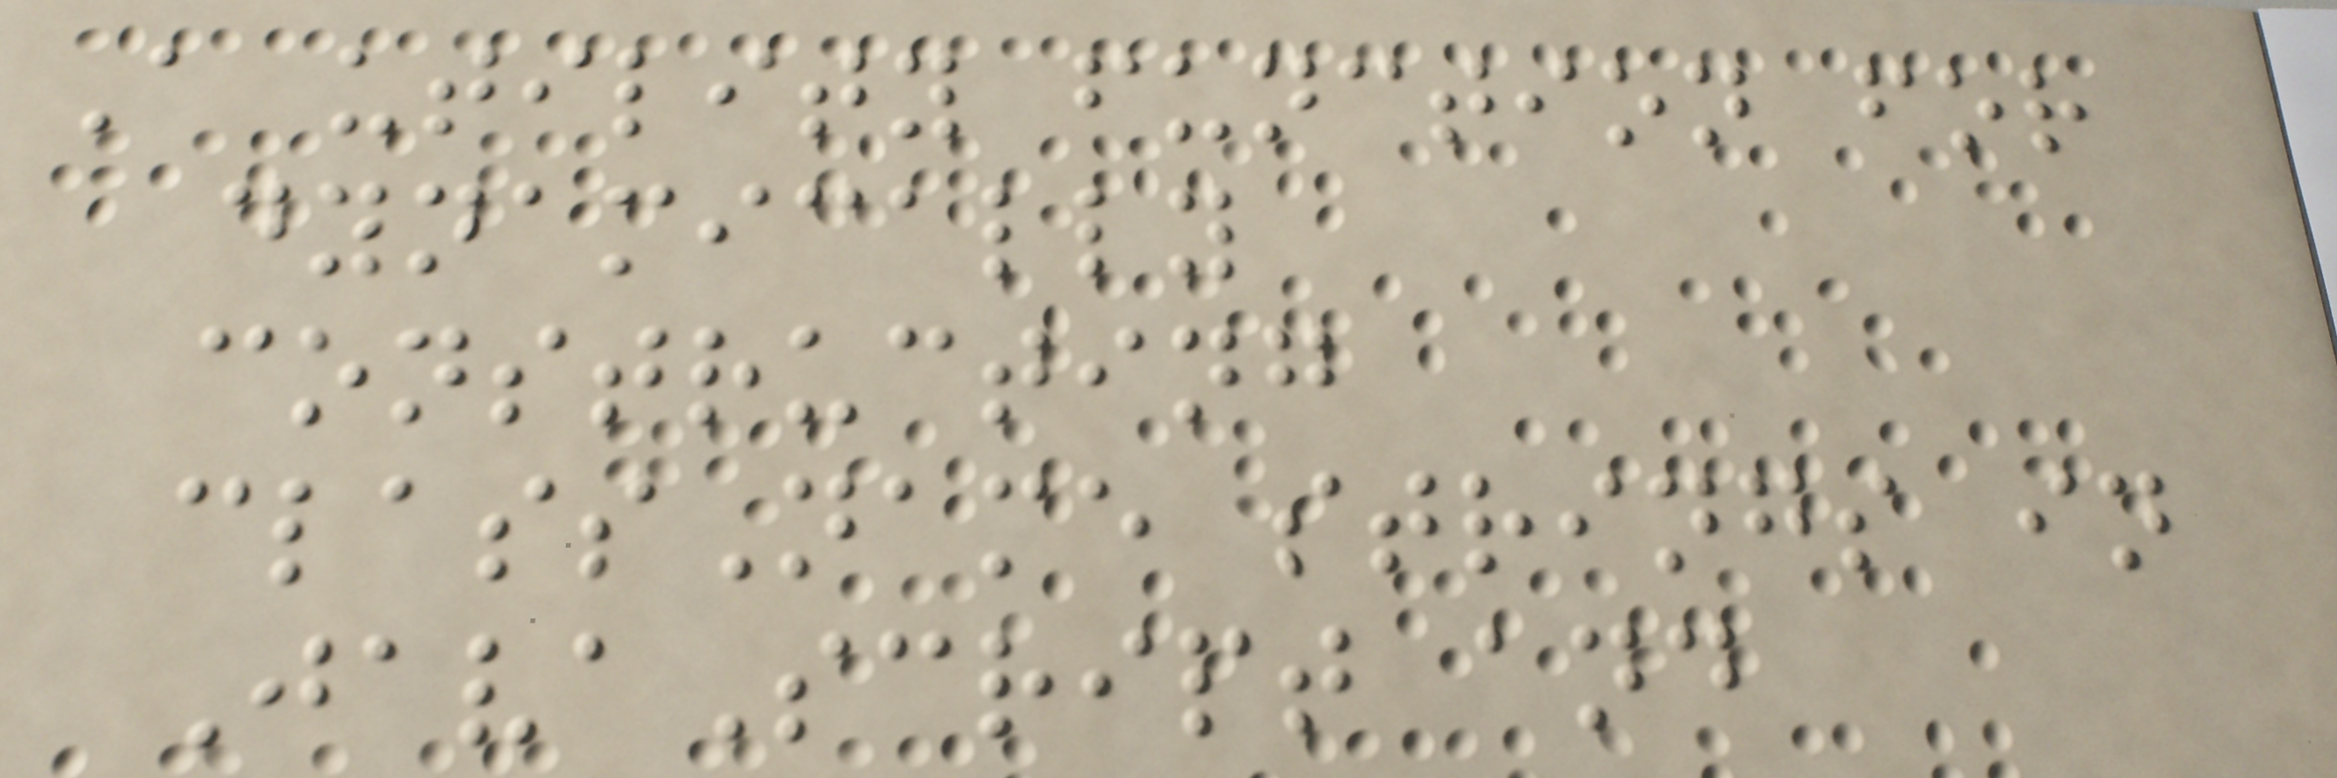A utility function for
dynamically
constructing
className strings in
JavaScript and
